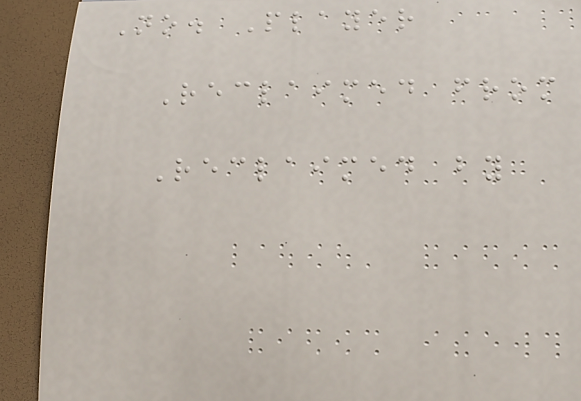No. Player
Reclaimed from
Reclaimed by
